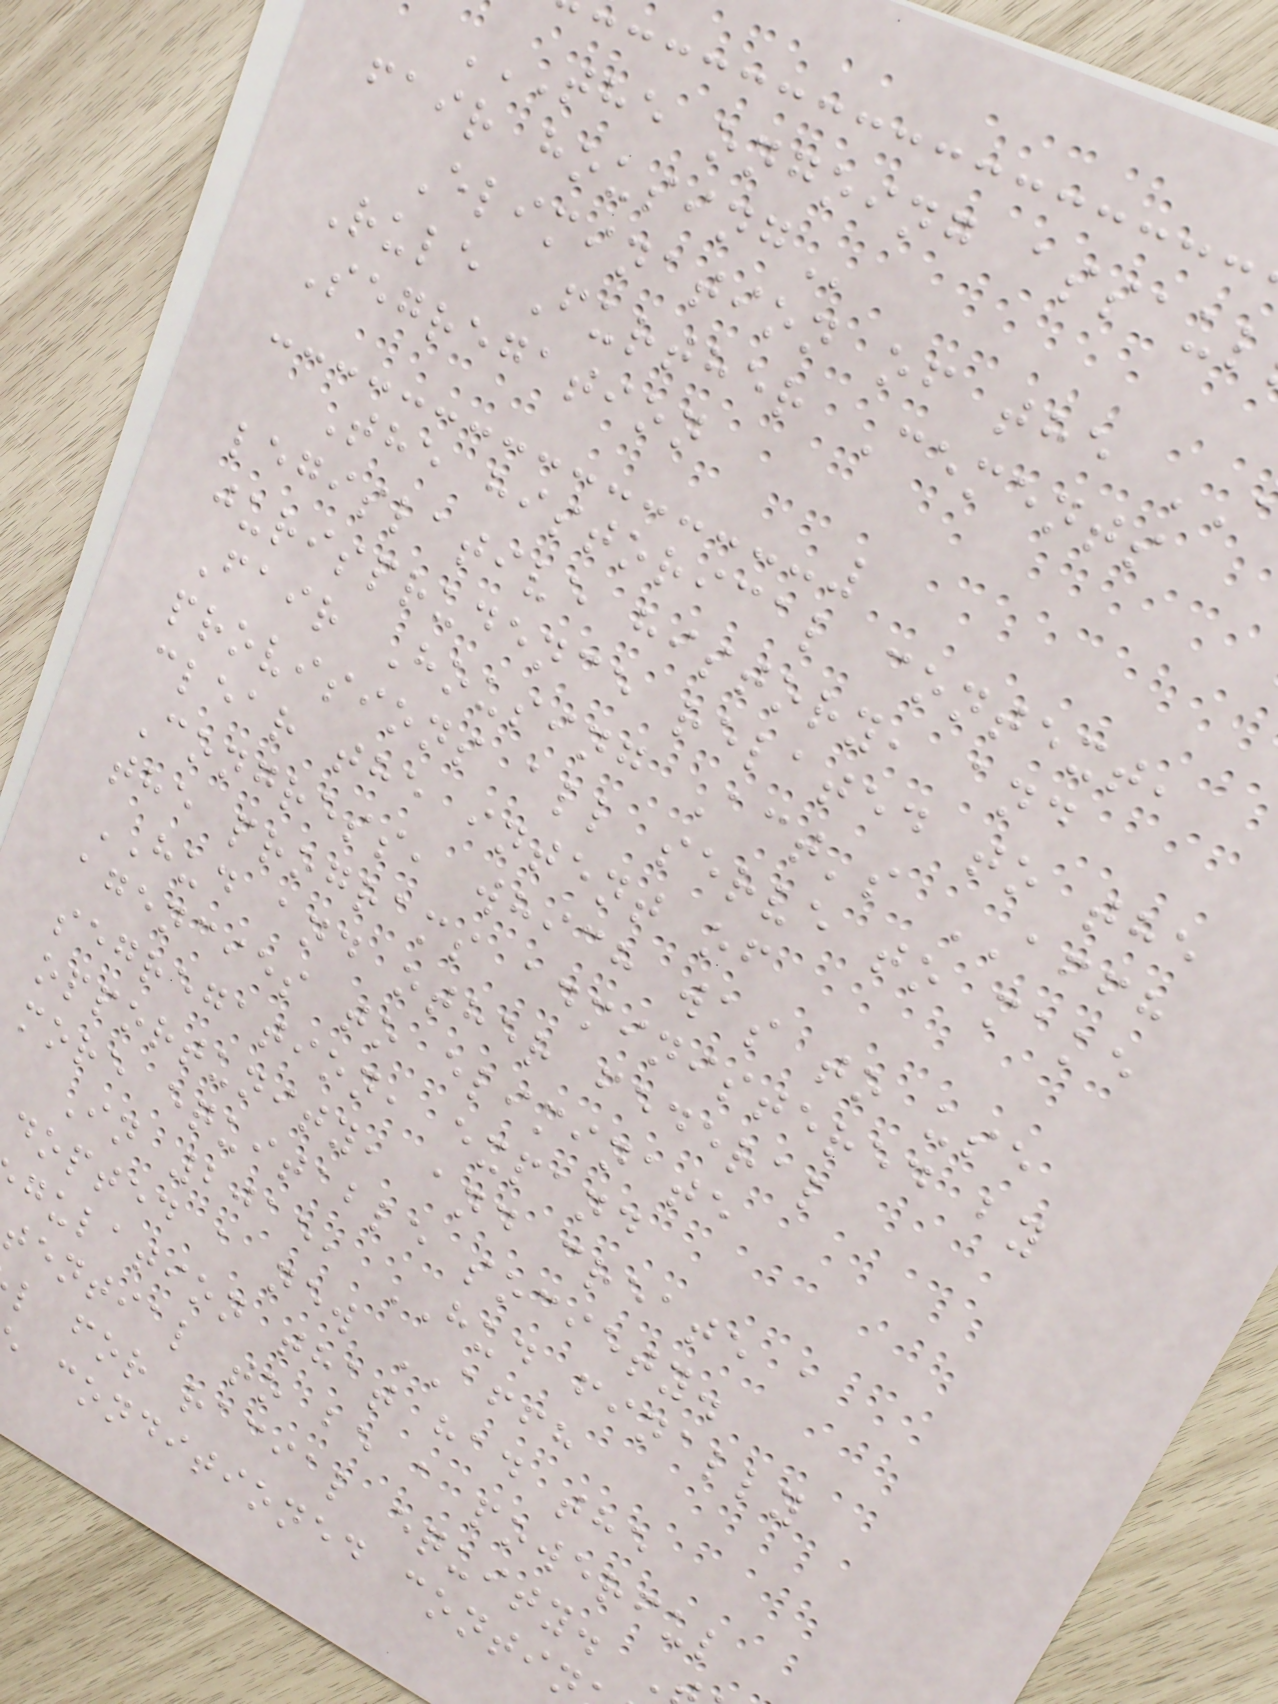fair
Elimination of the
Rule Further Cements
Segregation
The historical context,
legislative history, and
jurisprudence related to the
Fair Housing Act's AFFH
provisions all serve to make
clear the intent of
Congress, which was to use
the programs administered by
HUD and other federal
agencies to eliminate
segregation, expand
opportunity, and create a
more equitable society.
In 2015, HUD finally
dopted a new AFFH
gulation that had the
tential to be a powerful
l for racial equity.
conditioned contin
